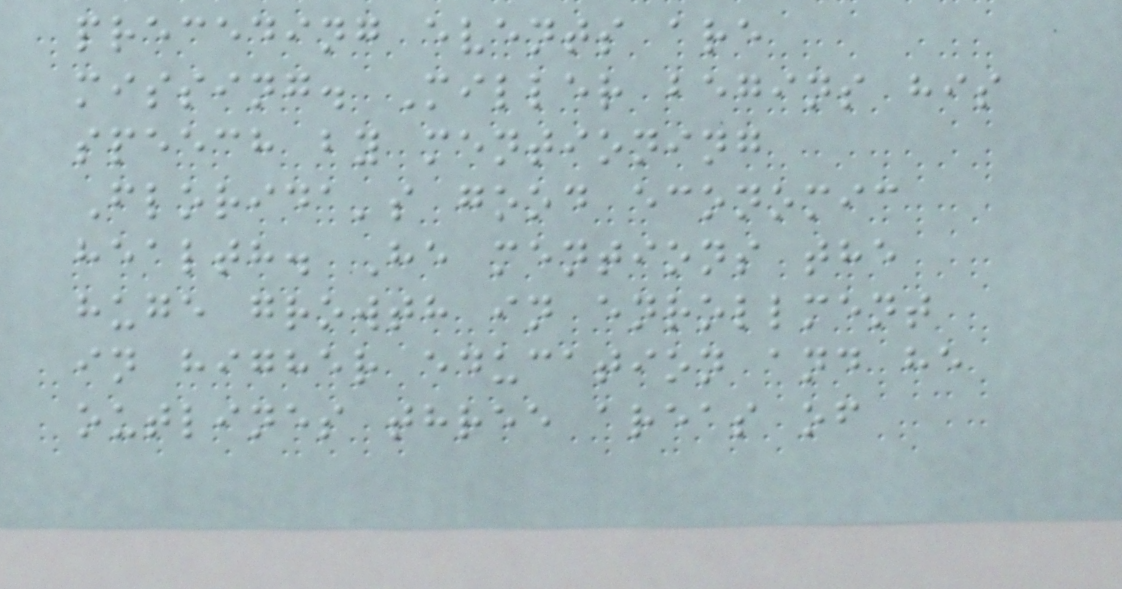preceding events are
missing. Miller begins his
speech by mentioning
Florida's good economic
health. He mentions the
huge growth in enrollment
in higher education and he
outlines three areas of
